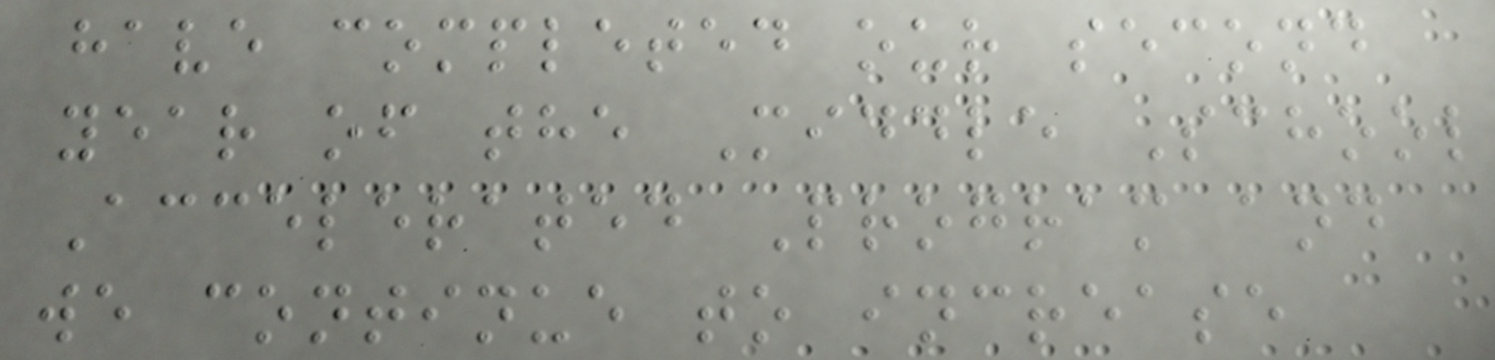have completed our second
year of the Middle School
Accelerated Program and
we continue to increase
